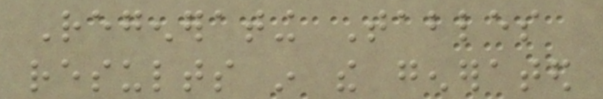Regenerating Tables
results in the generated
